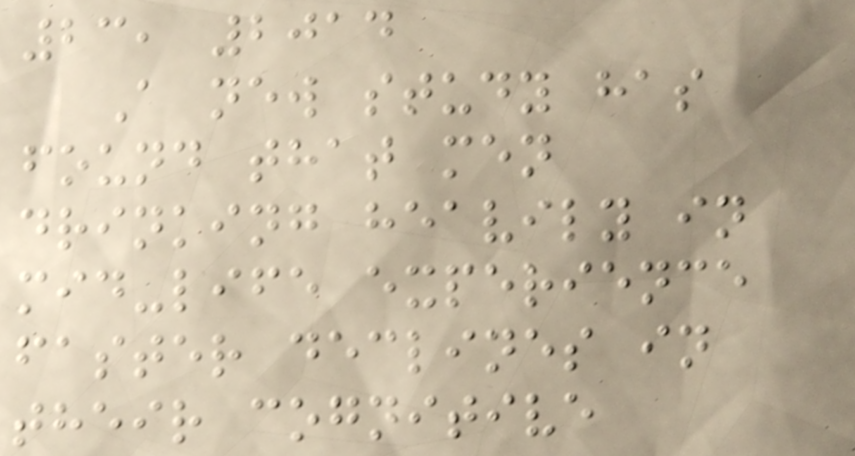23, 2014
A new study has
found that men
drinking heavily in
mid-life experience
faster declines in
their cognitive
